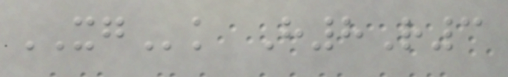XGk H8R3
